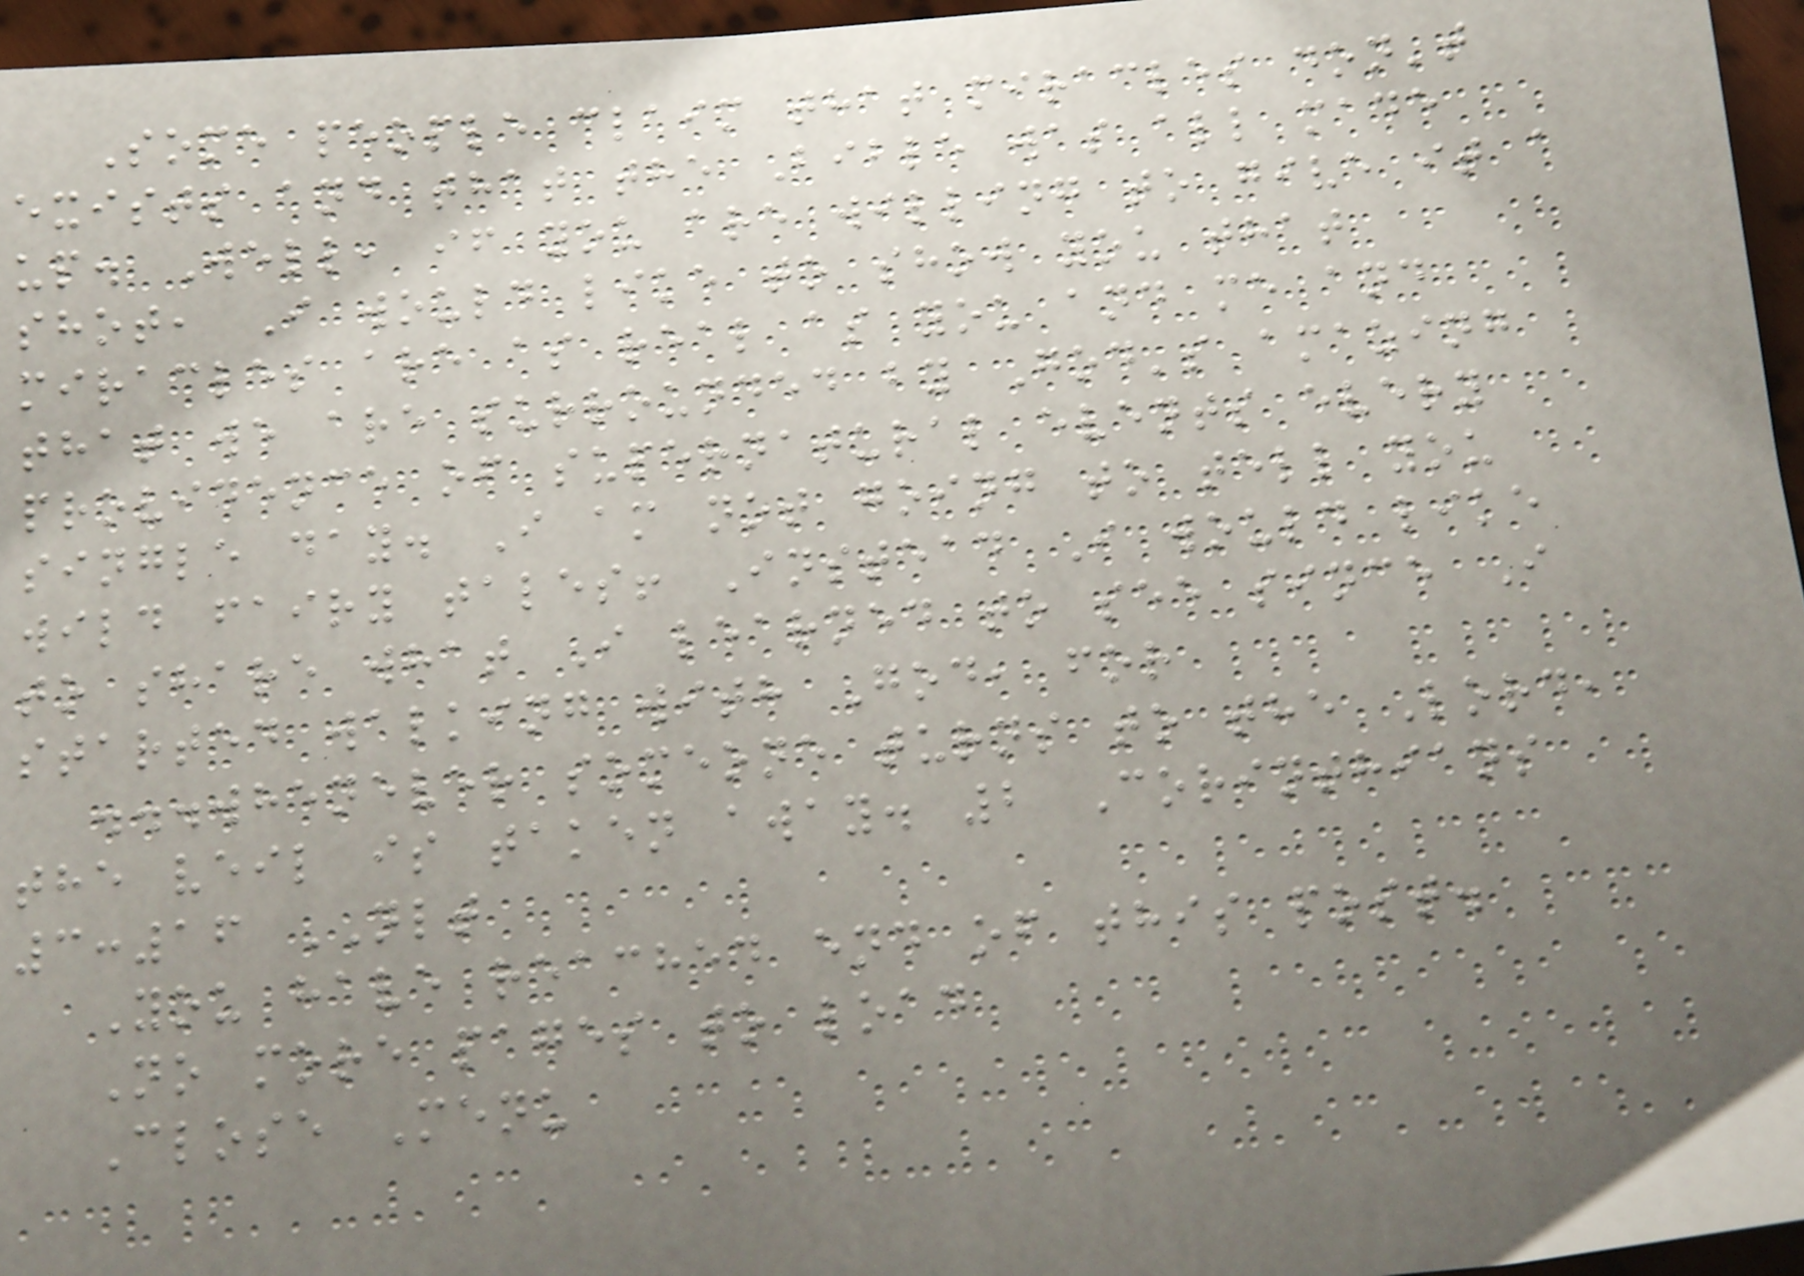Some people claim that miracles don't
exists and that the Bible was all made
up. Well, if you are willing to give it a
shot, I would like to show you that
miracles are as real as you and me and
that we are surrounded by God's amazing
providence of supernatural events every
single day. I am not going to tell you
wild fairy tales! Instead I would like
to share what I learned to see since I
started walking with God, for
...whenever someone turns to the Lord,
the veil is taken away. 2 Corinthians
3:16 NLT
You have reached end of this post.
No more pages to load
Close Menu
